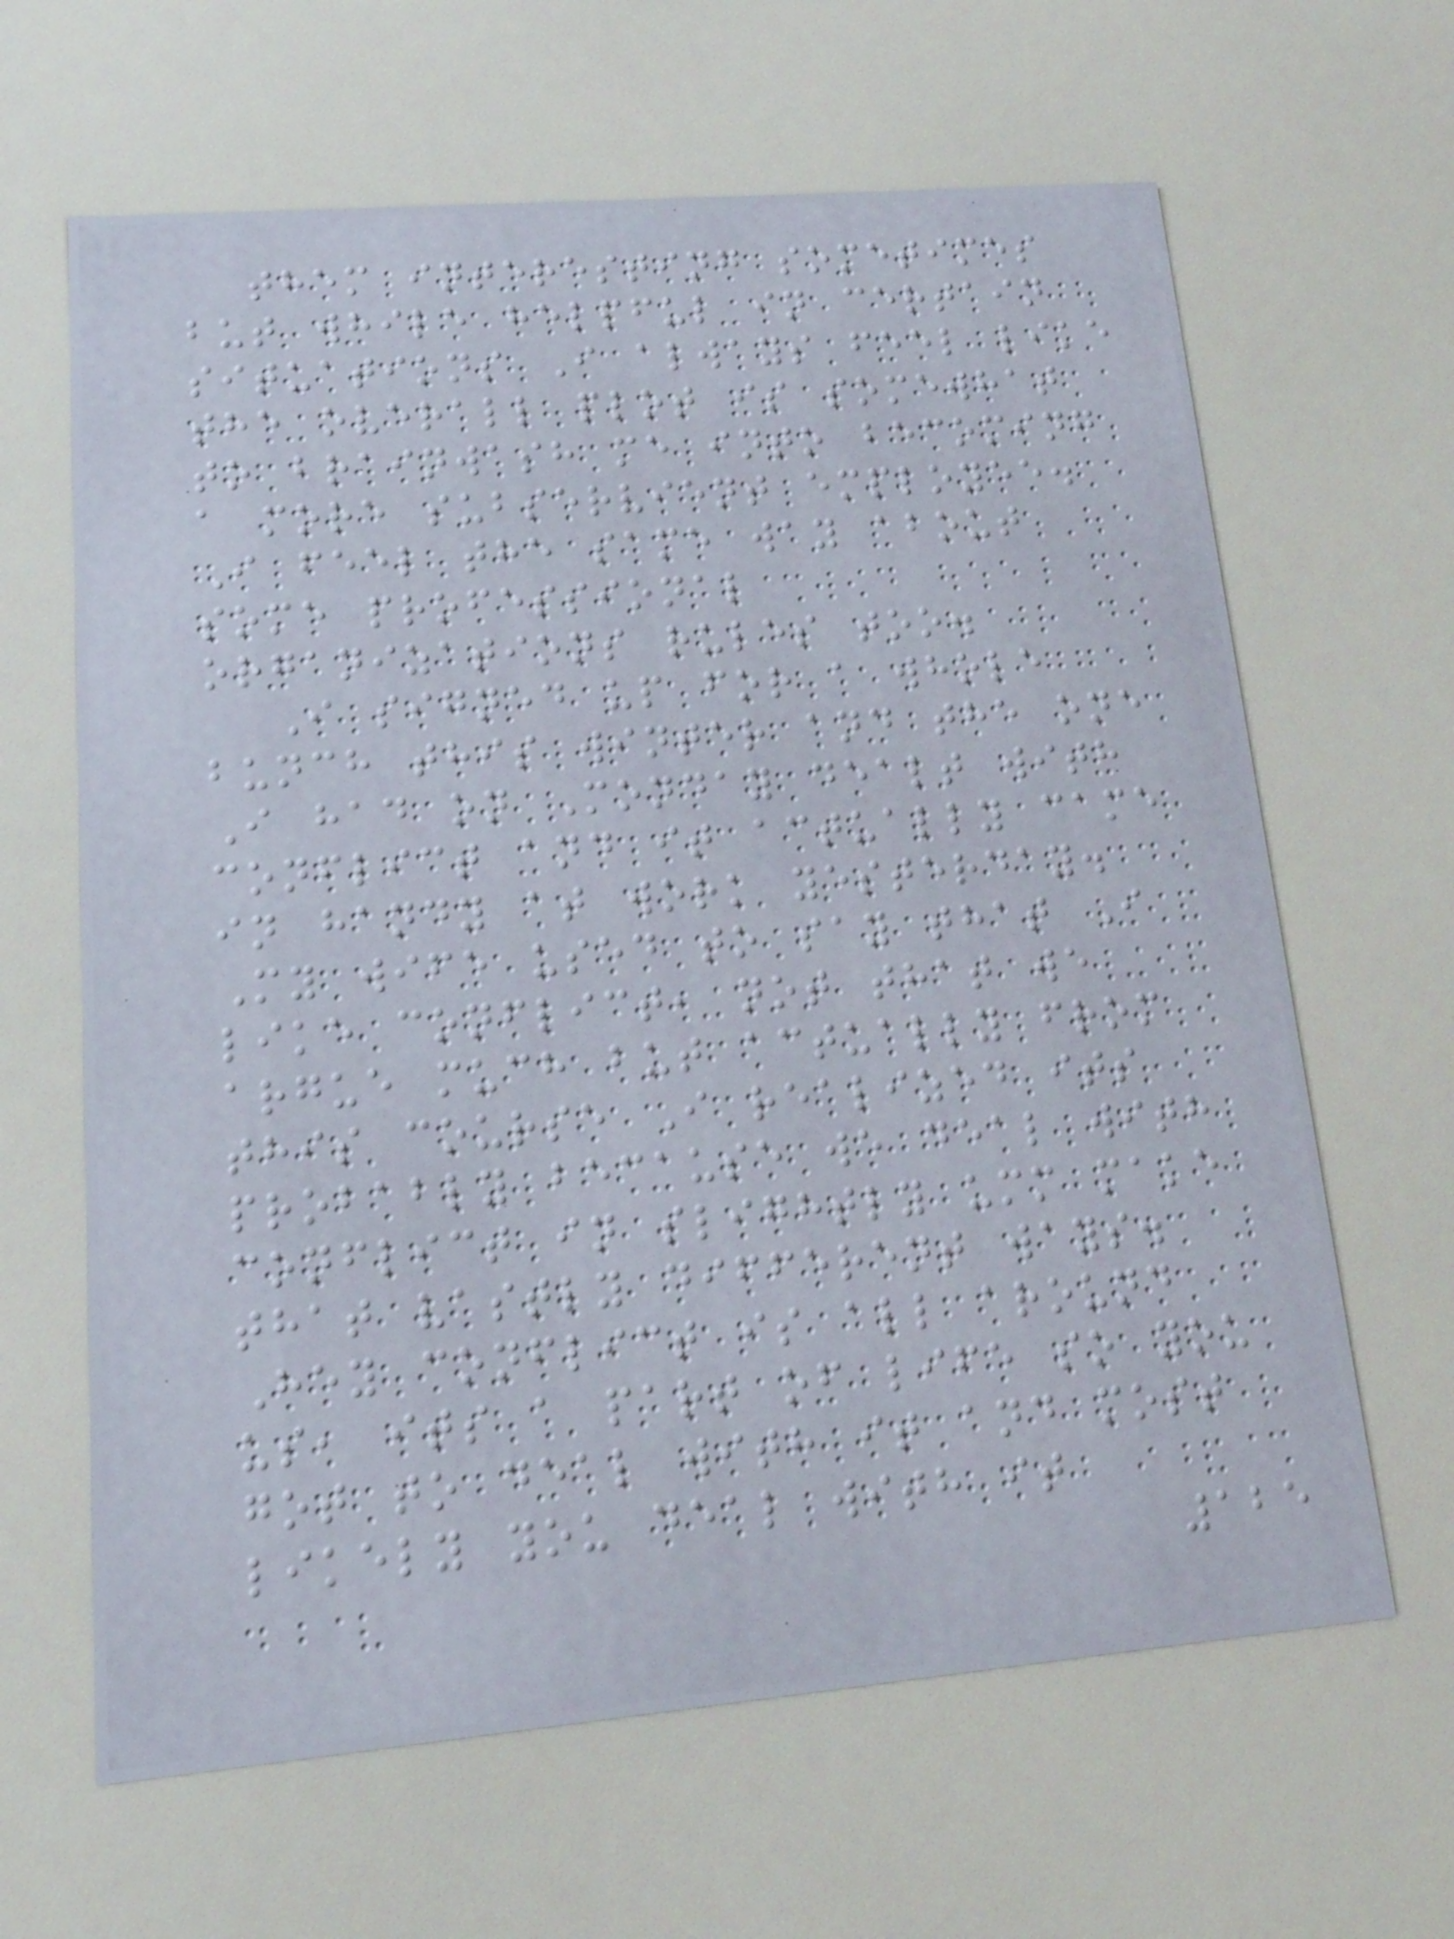them interesting sometimes
but while helpful in certain
situations I always feel like
the overall plot is somewhat
to brainwash me into becoming
a more subservient employee.
I feel the same way about
some professional
organizations rules too.
I signed up for a whole
bunch this winter and the one
I had on Monday dealt with
conflict and it actually came
in handy at work yesterday.
My wife used to say that I
like conflict, not that we
argue much but actually from
this course I realized its
probably because we deal with
conflict in slightly umm make
that vastly different ways.
Hey conflict is all around
us, its a part of life so you
got to deal with it and most
likely you deal with it
125
